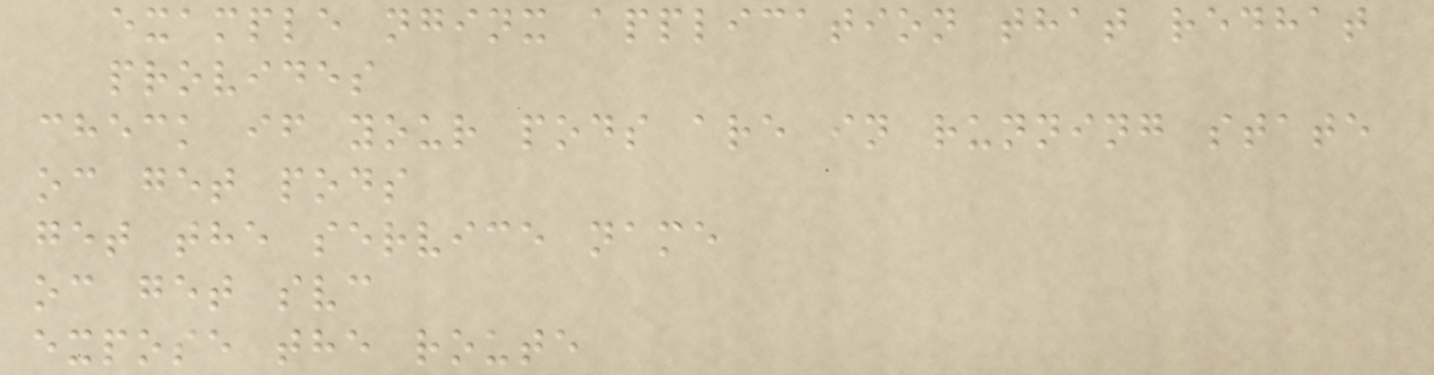example nginx application that redhat
provides
check if your pods are in running state
oc get pods
get the service name
oc get svc
expose the route
